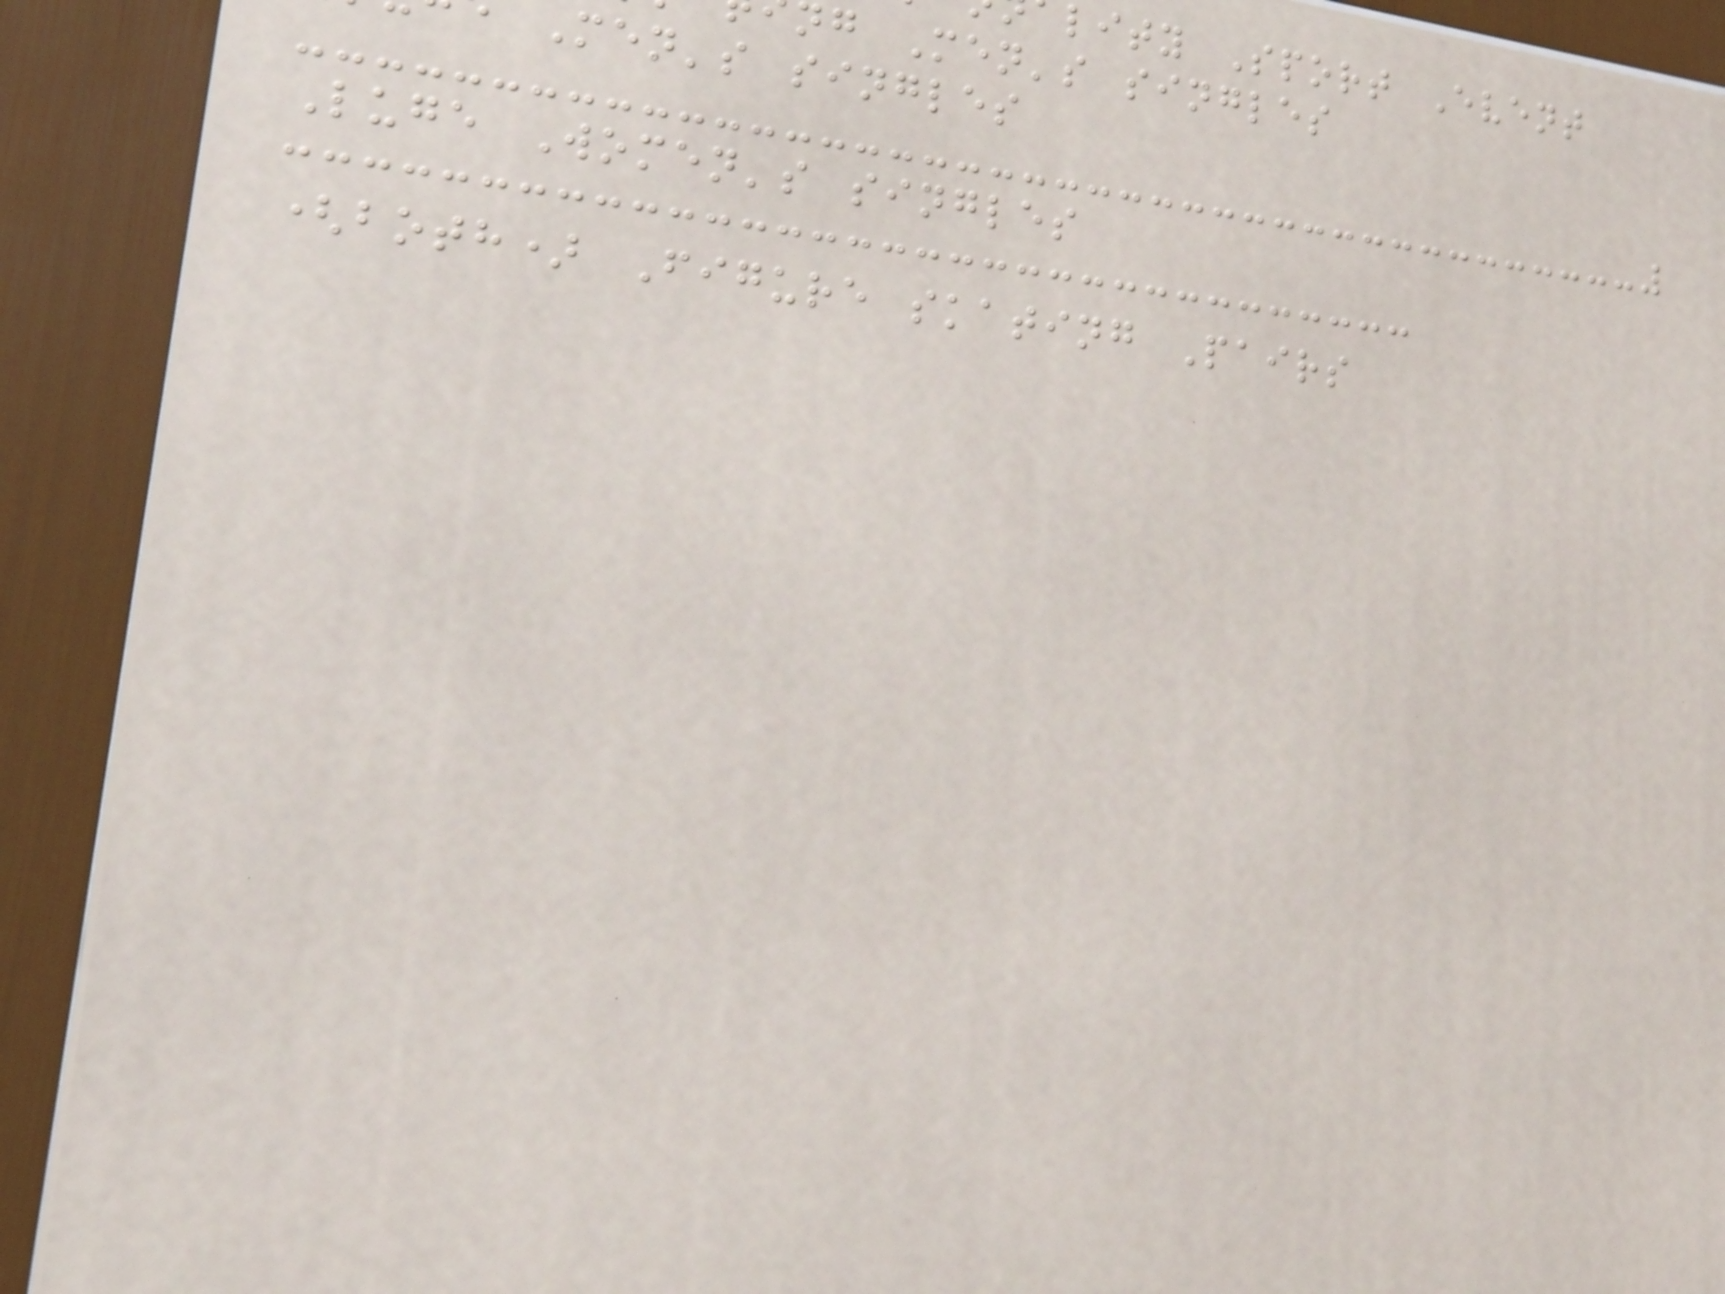lity Sport Event
g Men's singles
Men's singles
Luge Women's singles
(both) Figure skating Pairs
